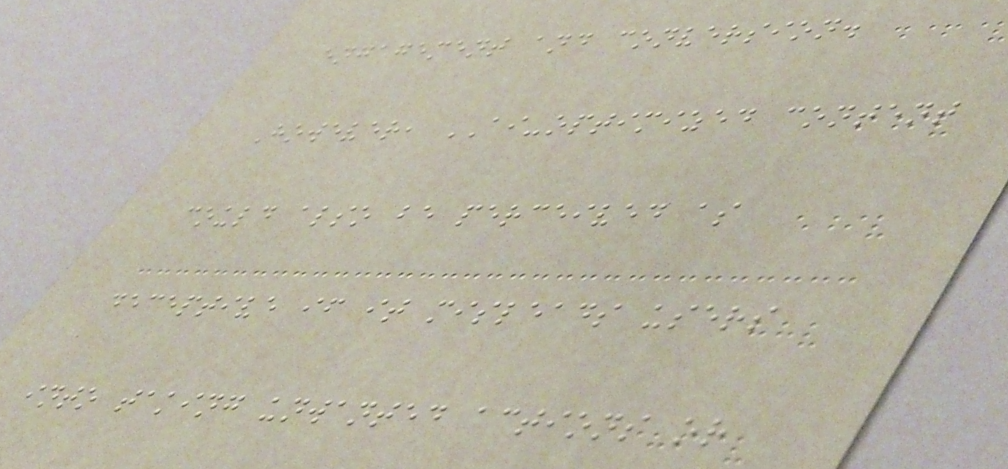engagement and conversion.
However, AI-optimized content
could also be perceived as
deceptive if it misleads users
into taking unwanted actions or
